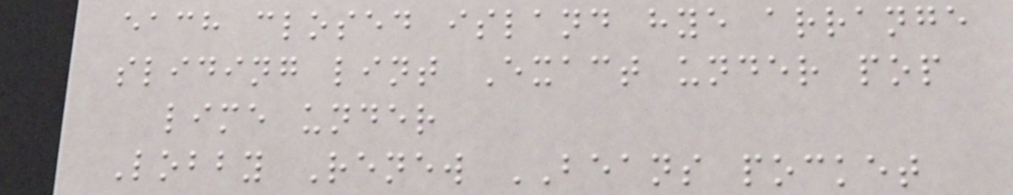each closed island hye arrange
sliding lint Exact under pop
lime under
Lobby Renew BEANS pocket
